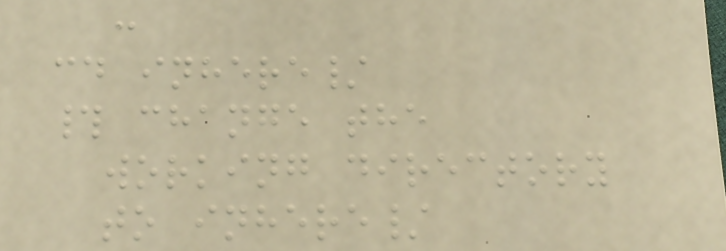:
cd inhere/
# change the
working directory
to inhere/
